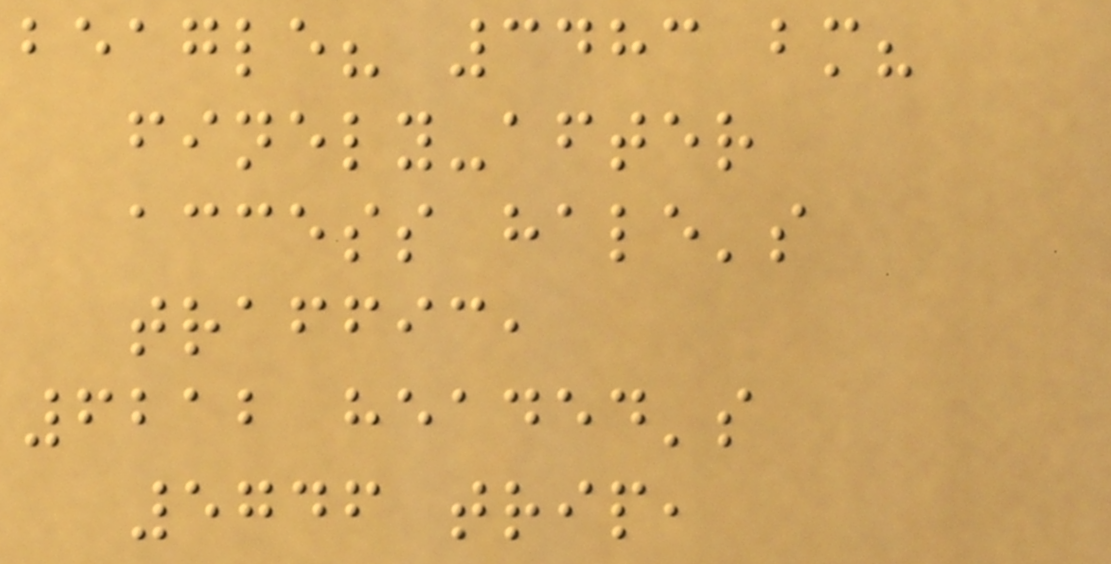beagle? 3483 bm?
finely-after
access hale's
traffic,
6212 headed's
5746 trip,
